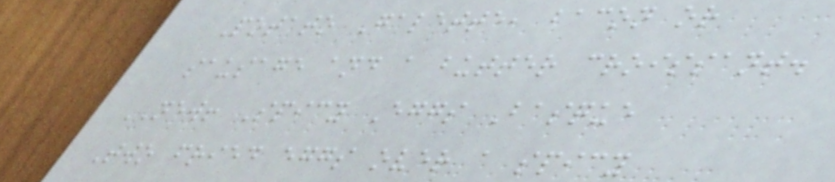Potato Galette, bacon or
sausage and a butter croissant.
NEW! Spicy Eggs Basque
Two fried eggs over a spicy
